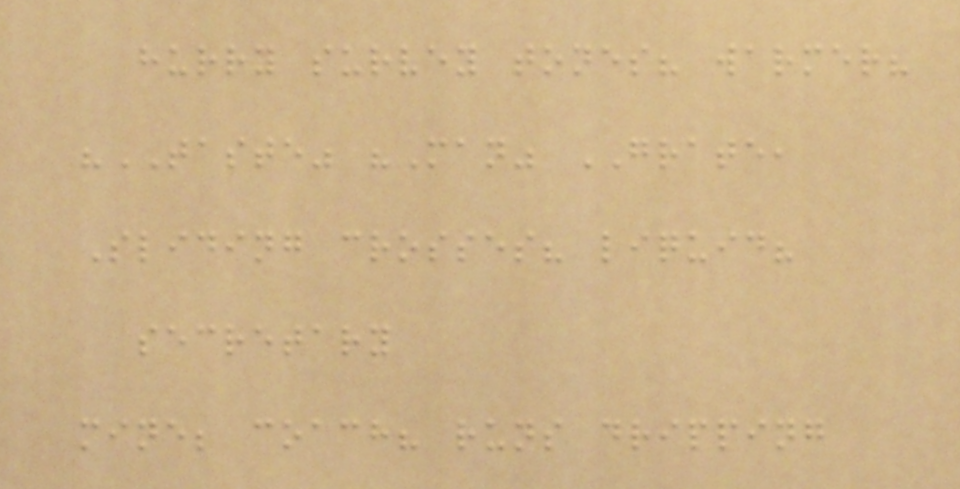hurry survey tones? warmer?
"TASTE" "Man" GRATE,
Sliding crosses? liquid?
secretary
mine; coach? runs dripping
